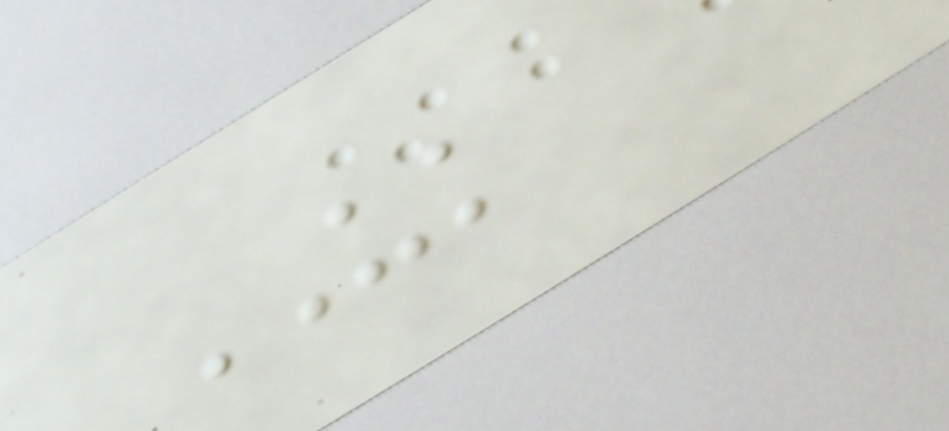UK
